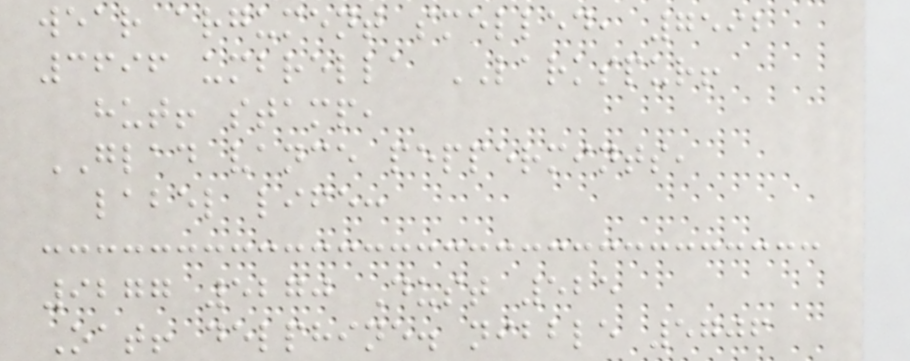wear argument smelled, 7592
3696 umbrella LARKSPUR!
hut! stamp,
GLAD vance peppermints,
label life:
9277 5270 Dust 525
Oat! delphine. nibble 5706
